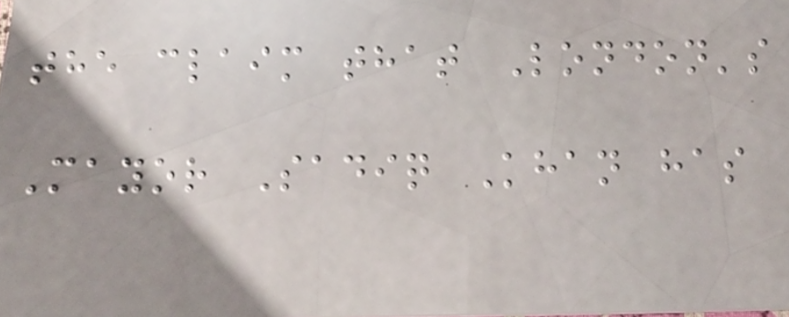the claim that London's
Mayor Sadiq Khan has
